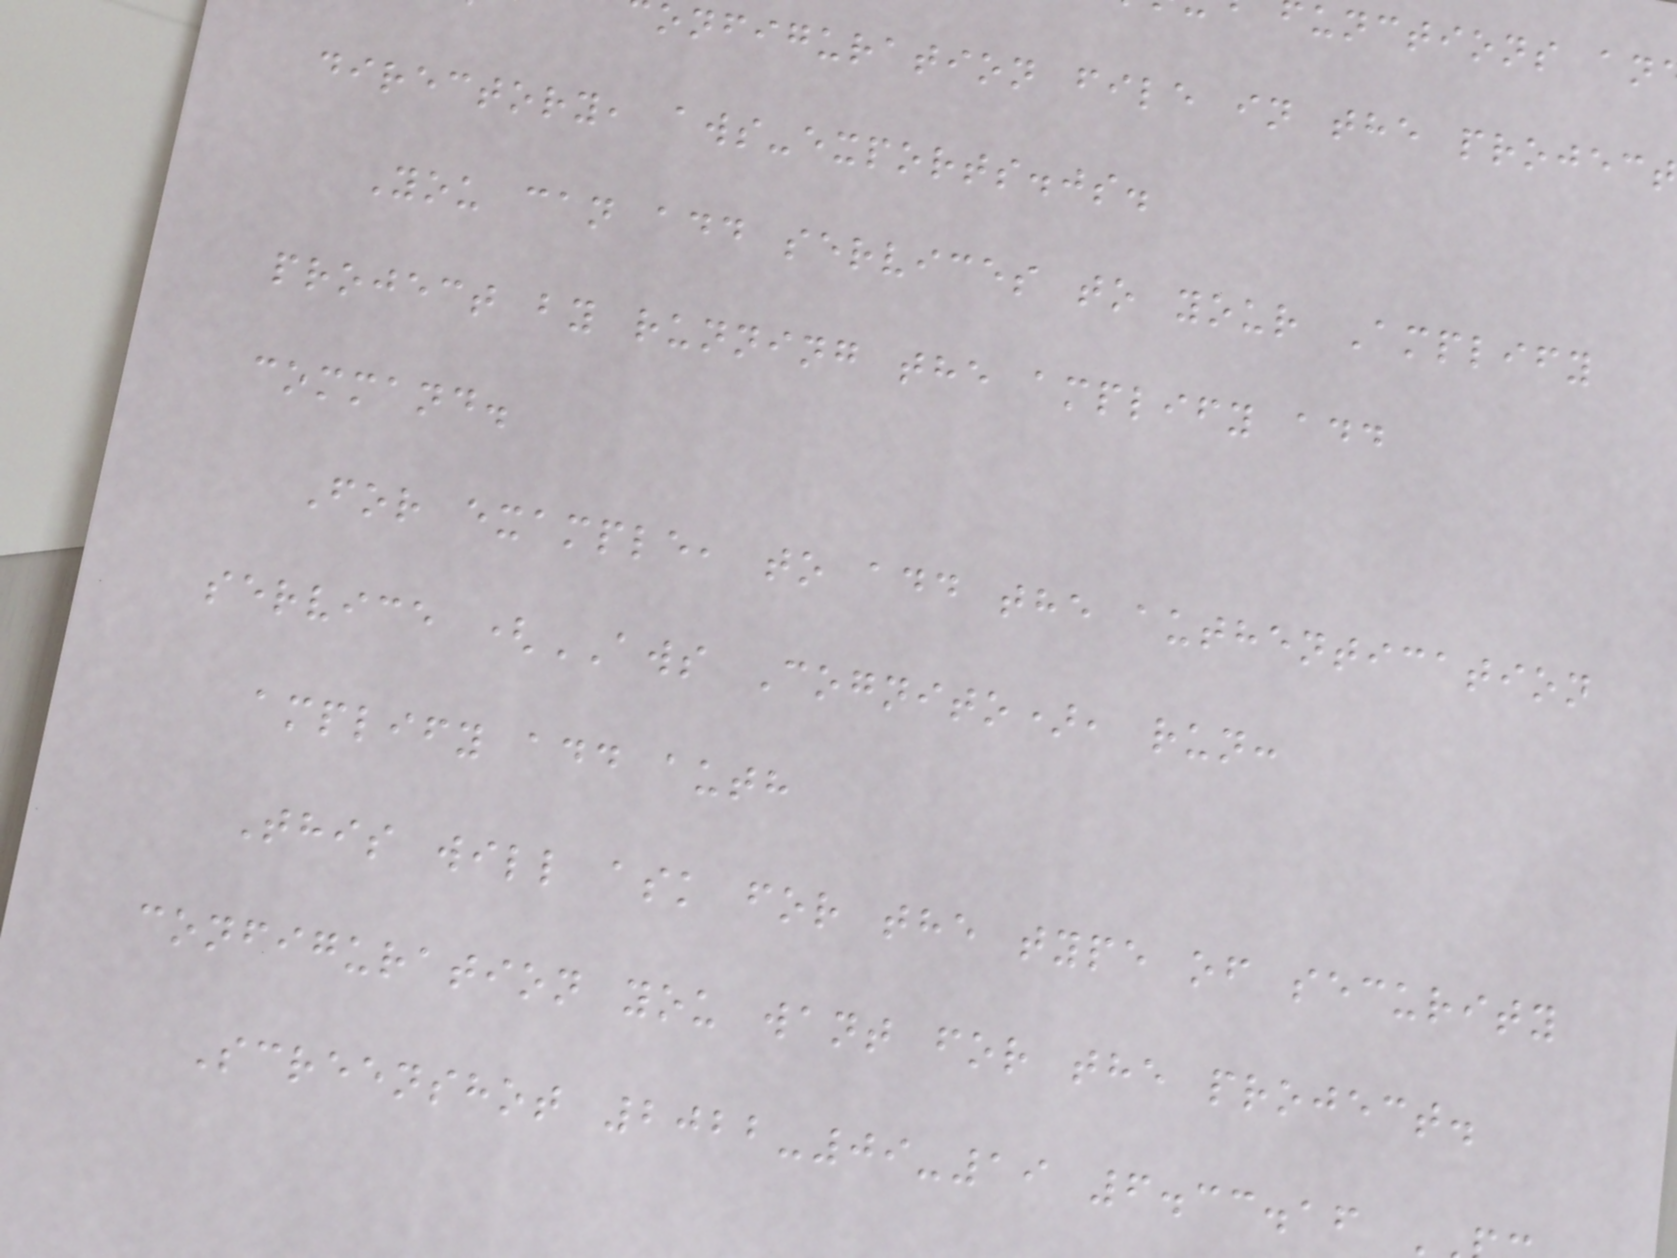unctions an
onfiguration file in the project
directory, aws-exports.js.
You can add services to your Amplify
project by running the amplify add
command.
For example, to add the authentication
service (AWS Cognito), run:
amplify add auth
This will ask for the type of security
configuration you want for the project.
Screenshot 2022-09-19 6.33.16
